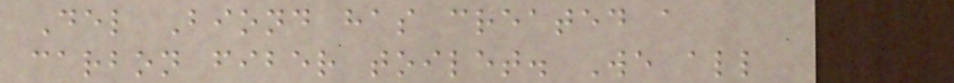Del Biond has created a
carbon fiber toilet. We all
